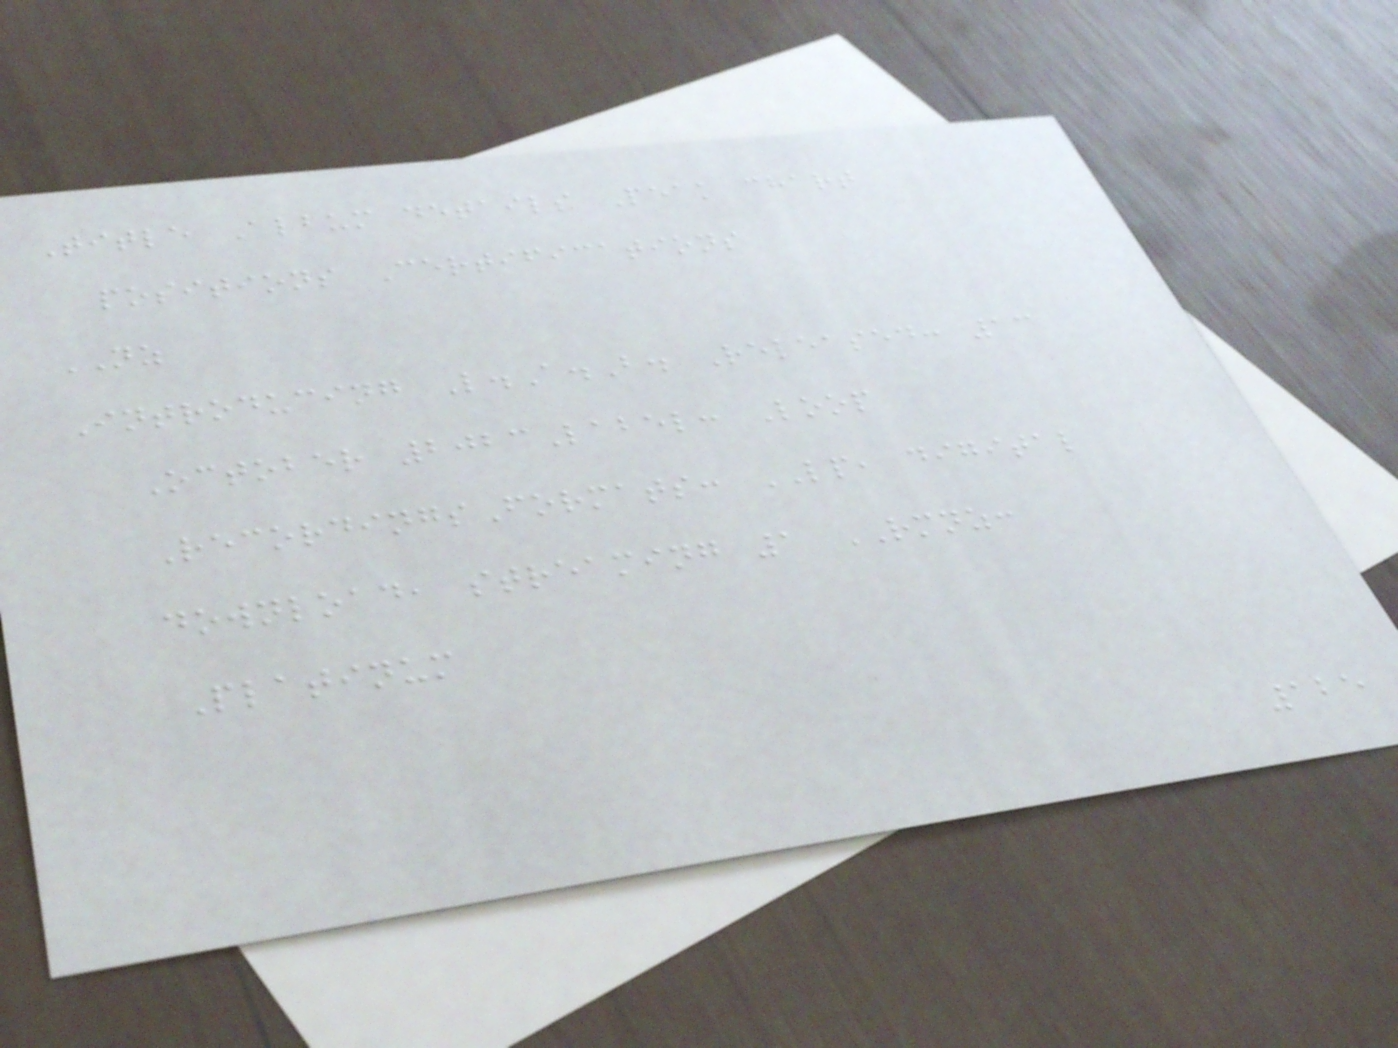Title Album details Peak chart
positions Certifications
NZ
Introducing L.A.B. Released: 13
October 2023Label: Loop
RecordingsFormats: LP, digital
download, streaming 1 RMNZ:
Platinum
125
